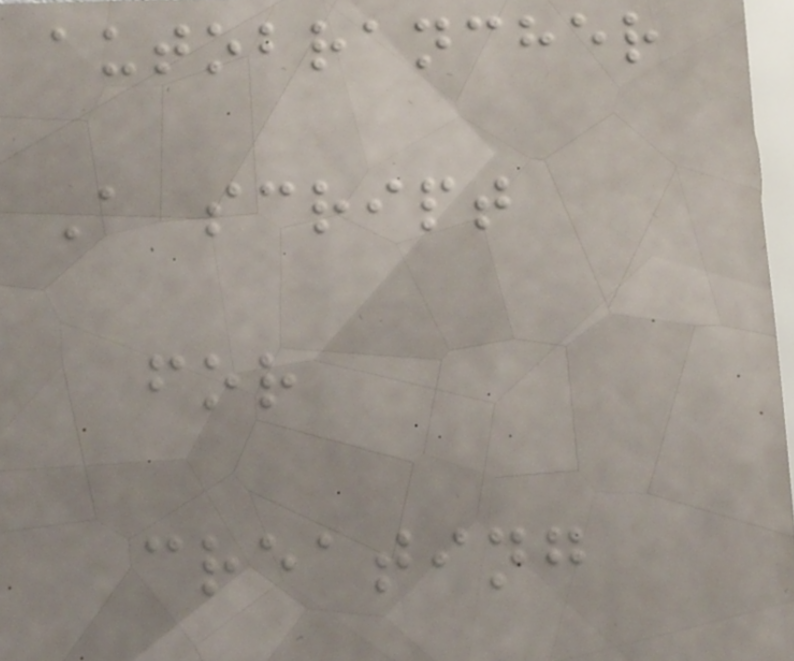autobrancher
A script
for
creating
